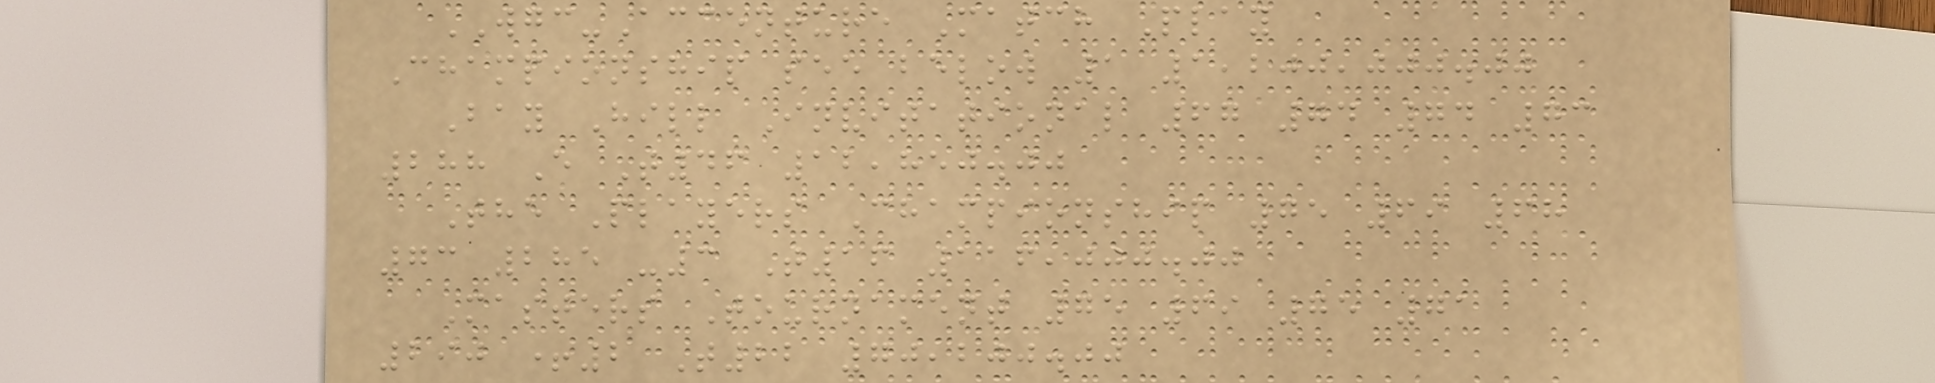WGC-Accenture Match Play
Championship see below 1 1,200,000.00
Bay Hill Invitational 67 74 74 73
288 E T46 12,850.00
The Players Championship 75 69 68
73 285 -3 T16 116,000.00
Masters Tournament 75 69 75 71
290 +2 T22 70,200.00
